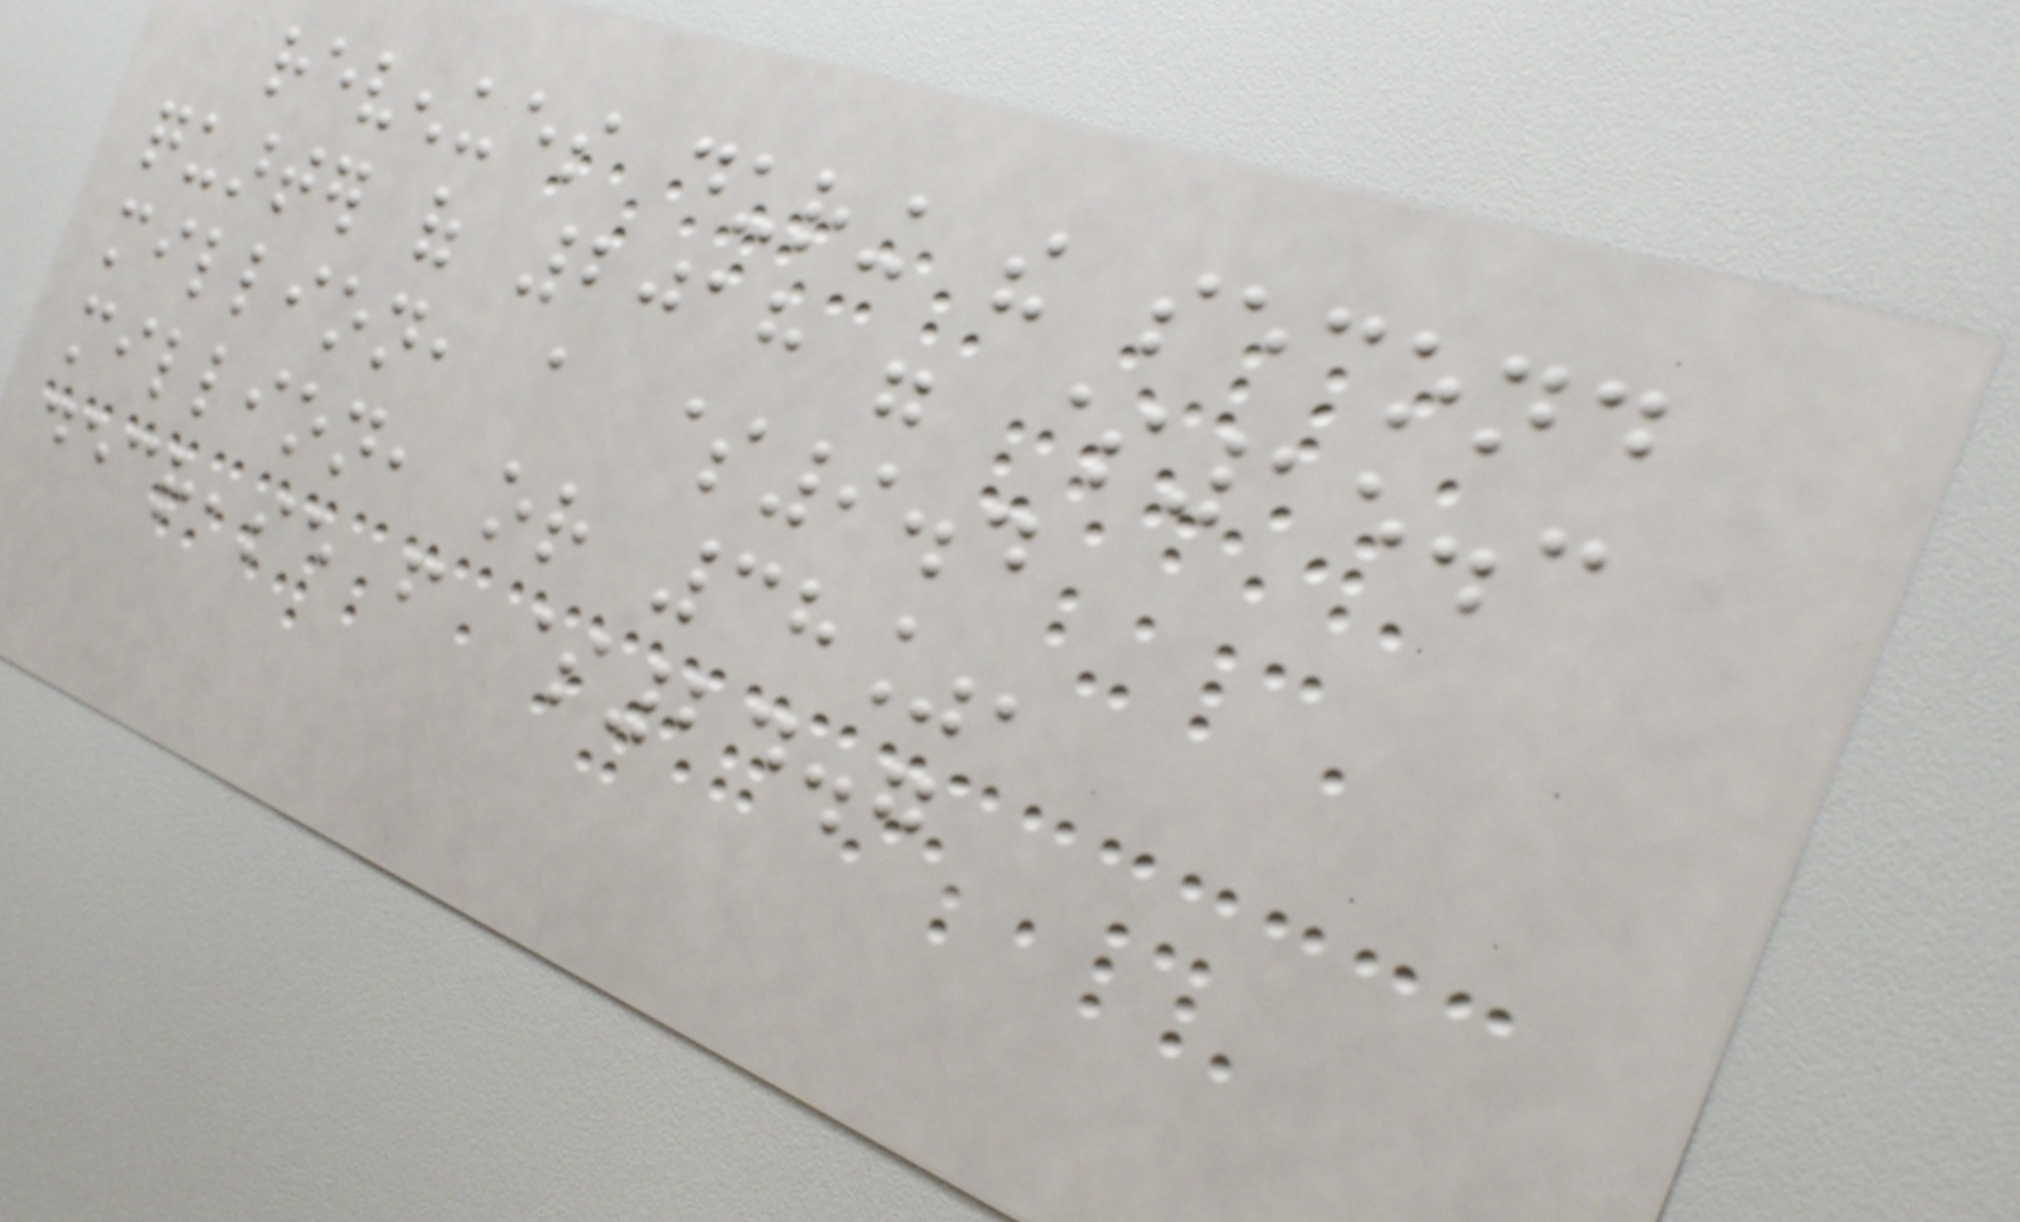revenues during the second
quarter of 2018 were $15.3
million, a $9.4
million, or 38%,
decrease from $24.7
